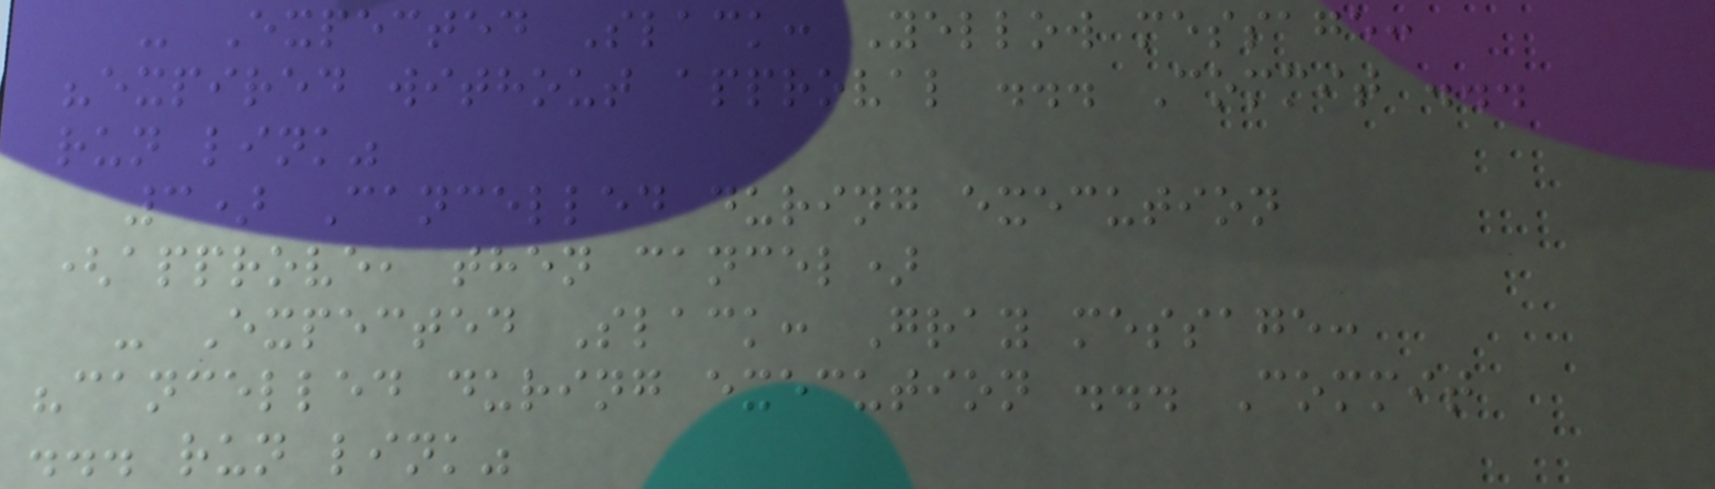- Expected Slack: Yellow message:
"expired without approval ... Commit ...
run link"
3) Cancelled during execution
(approve, then cancel)
- Expected Slack: Gray message:
"cancelled during execution ... Commit
... run link"
